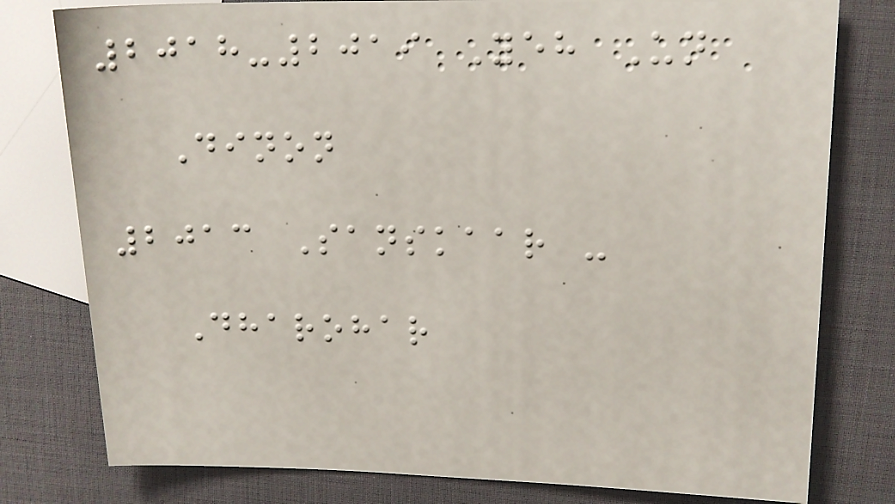2018-2019 Yeh Un
Dinon
2013 Sanskaar -
Dharohar
